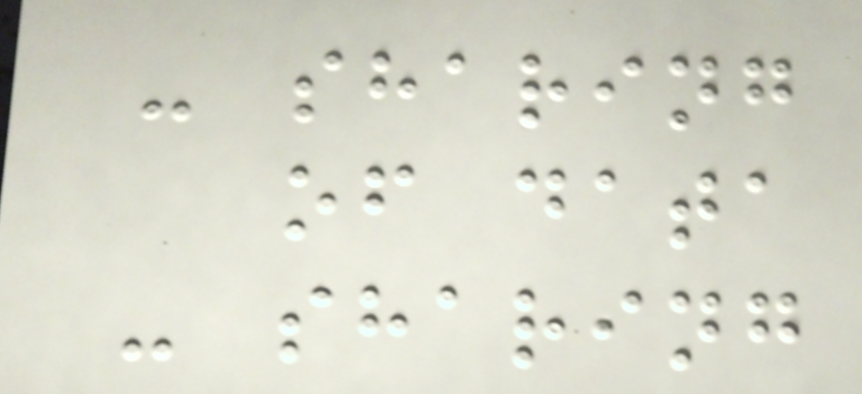- sharing
of data
- sharing
